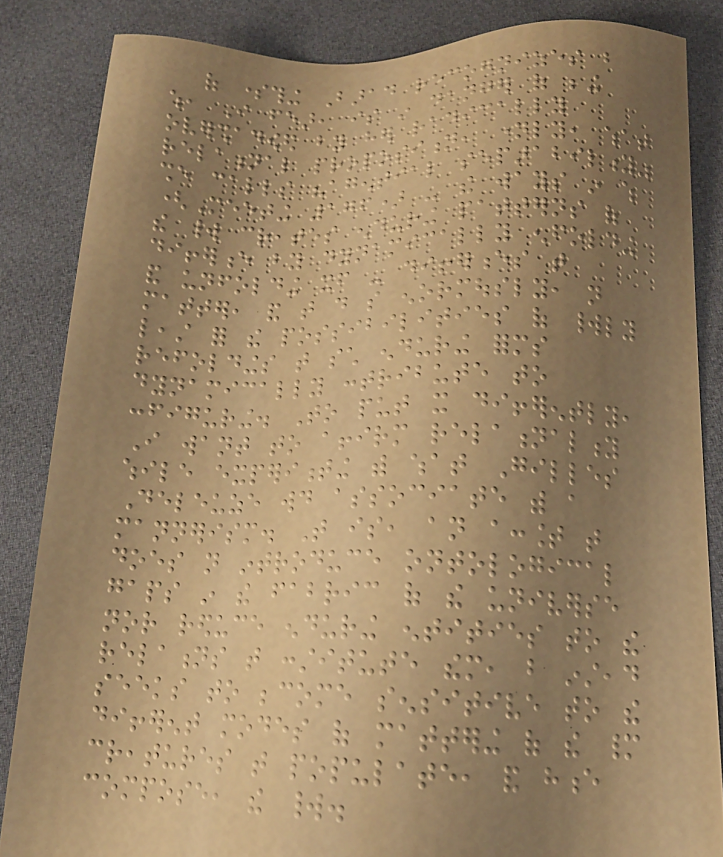of something Barad recognizes but
which, I fear, is in danger of being
overshadowed by her radically
relational proposition, namely, what
she calls "agential separability"
(Meeting 176) - the ways in which
the world creates enduring patterns of
difference by dynamically enfolding
and unfolding itself - differences that
matter, and that do so enormously, not
least for the possibilities of worldly
refoldings that such enduring forms
dynamically contribute to
configuring. To put it differently,
I want to affirm relationality
while experimenting with what Gilles
Deleuze would associate with a
mannerism. That is, an account that
does not introduce ontological
gaps in the fabric of the universe
nor reduce enduring entities to the
relations that constitute them, but instead
seeks to become sensitive to the
different modes of mattering of the many
creatures that populate, and hence
compose, the world.
